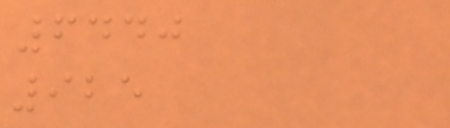6440
925
